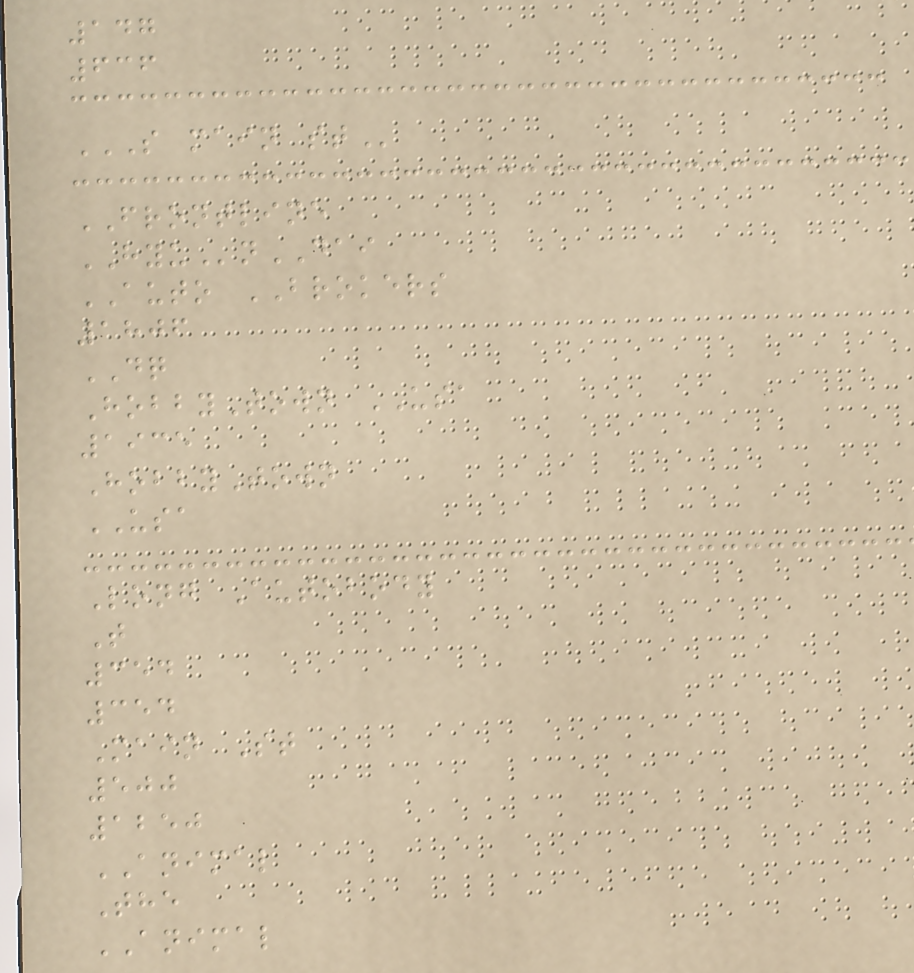147
636
S MAIN ST
FRONTLINE
HYUnDAI
AUTO BROKERS
1806
DQ
HobbyTown USA
1935
HobbyTown
USA
Long Autobody
T
354
354
Main St
500
1250
ANIMAL
The
ANIMAL
